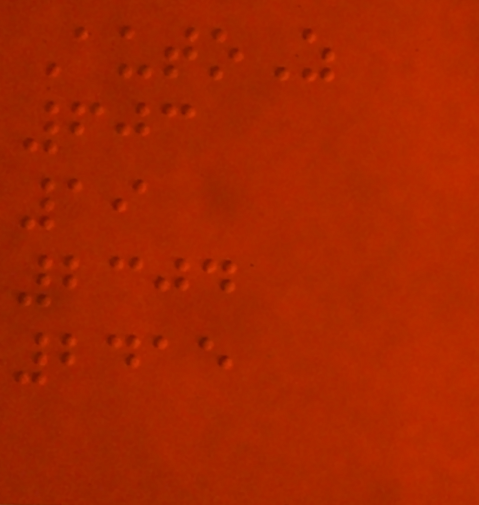AutoZ
603
19
2304
2415
